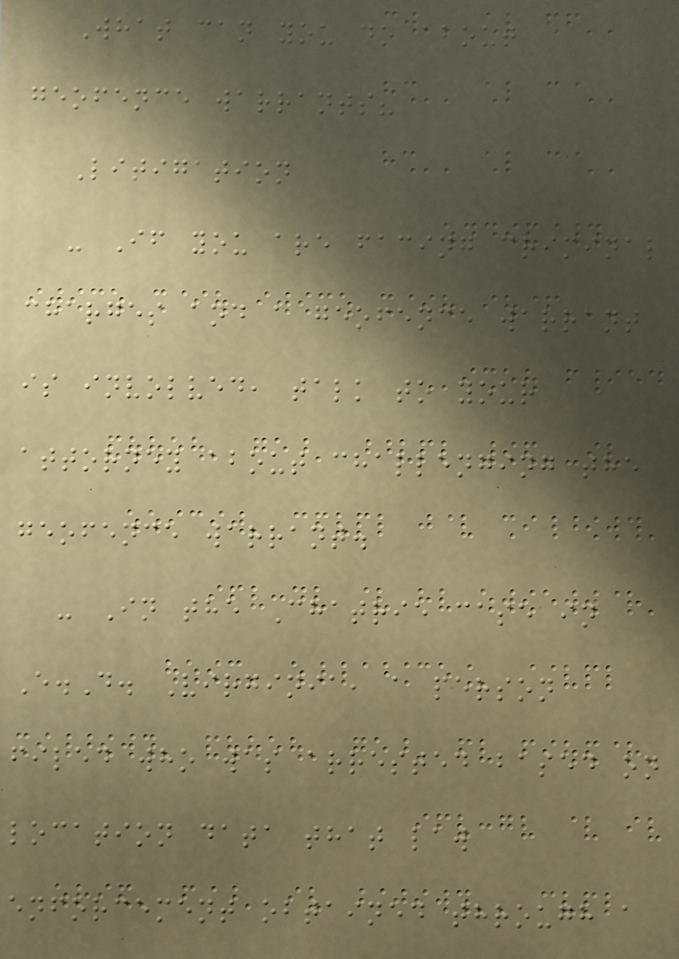What can you do about
geofence warrants?
Litigation
- If you are facing criminal
charges and a geofence warrant
is involved, talk to your
attorney about challenging the
geofence warrant.
- In the Chatrie case in
E.D. Virginia, a person
filed who was arrested based on
location data that law
enforcement obtained through a
